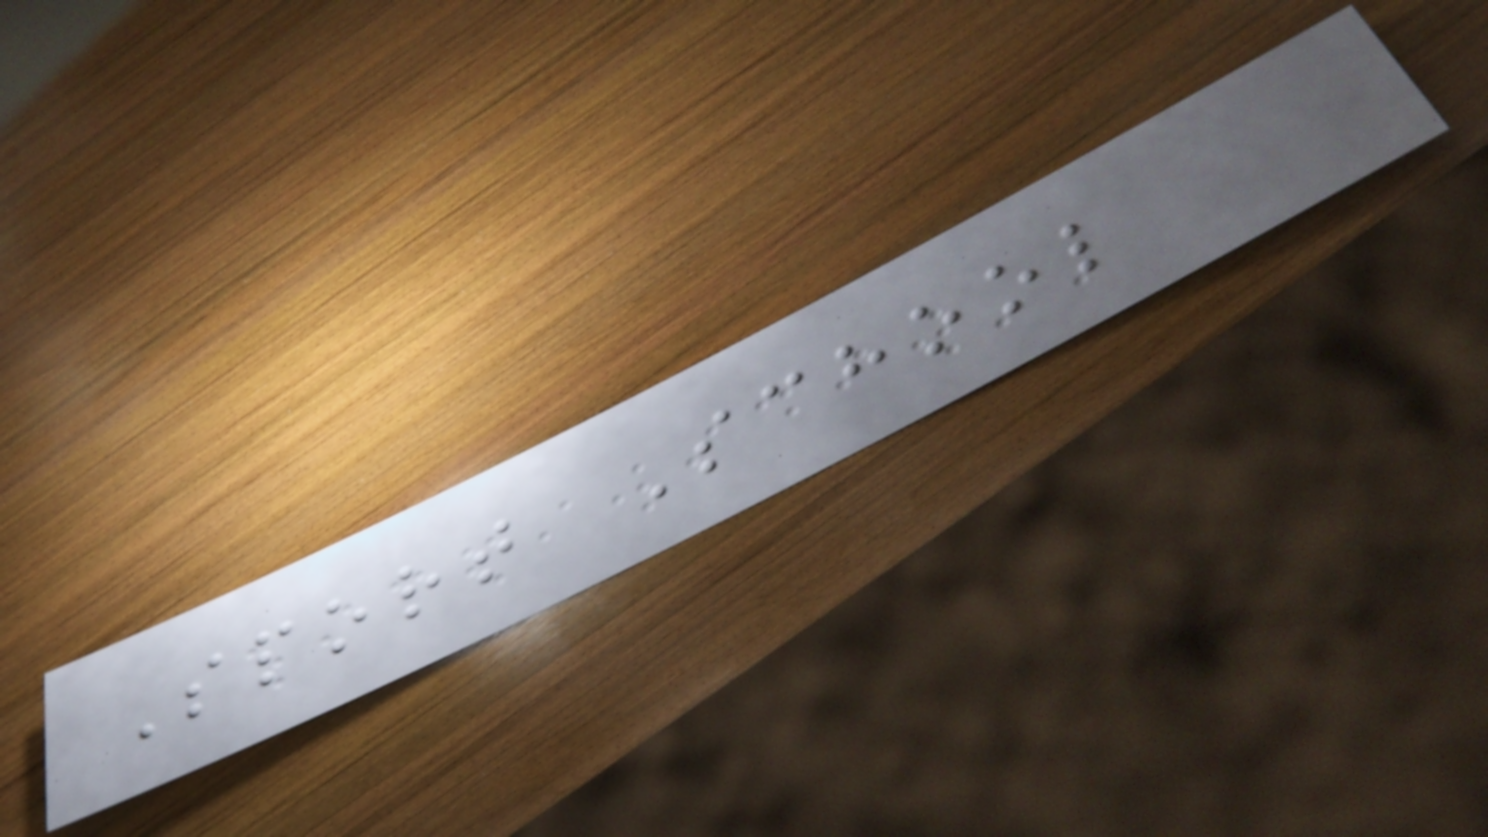Sport School
